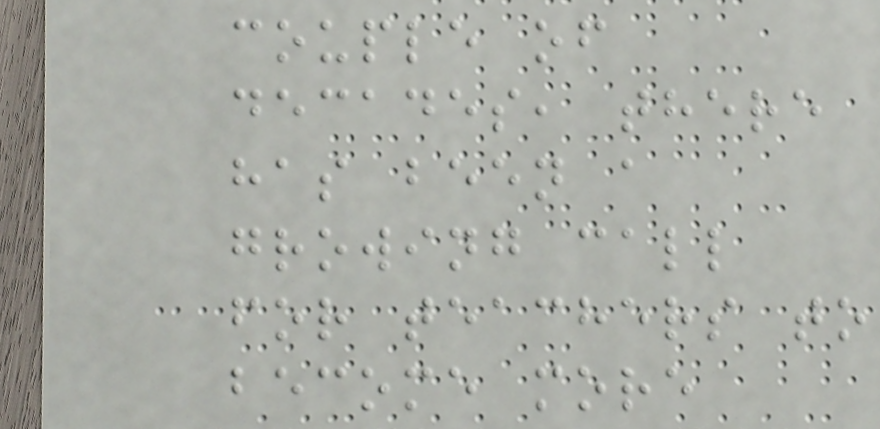couple of
decades, there
has been a
growing call
for teachers to
become more
